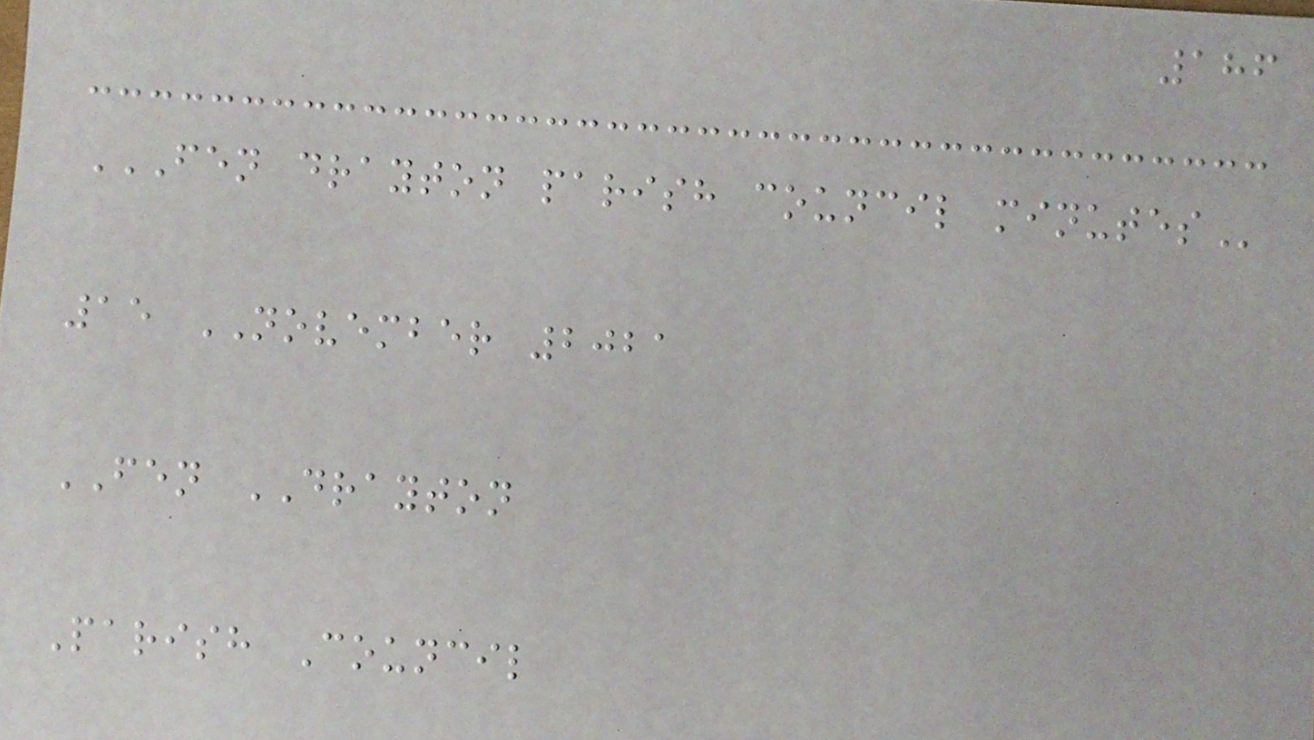186
FEN DRAYTON PARISH COUNCIL MINUTES
15 NOVEMBER 2021
FEN DRAYTON
Parish Council
